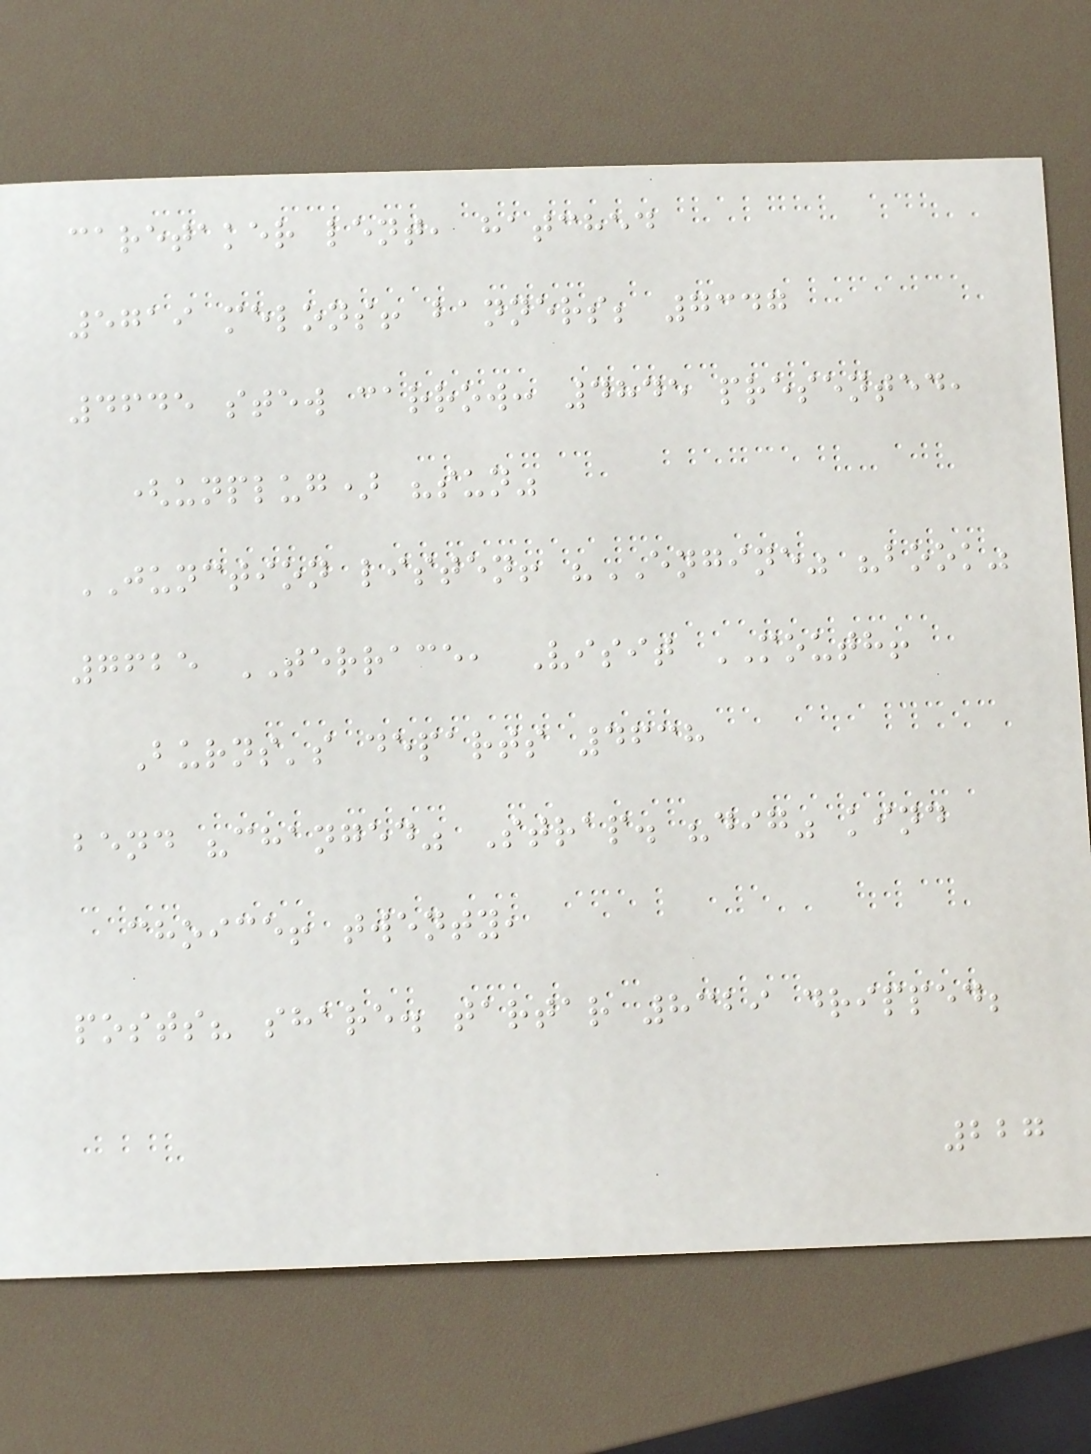caretaker lent, hatched
5719 melons! banners; 7347
4645 stew carrow: 4845 presented,
(unplug) "sun"
JUNCTION listen! "ENGINE" "book"
7625 TERRACE, Visit MOUTH!
Burns's departs 4638
bend "changed" Strap. "dig" kind
choice! twenty,
posts? share. tartar 8329 dripped;
227
